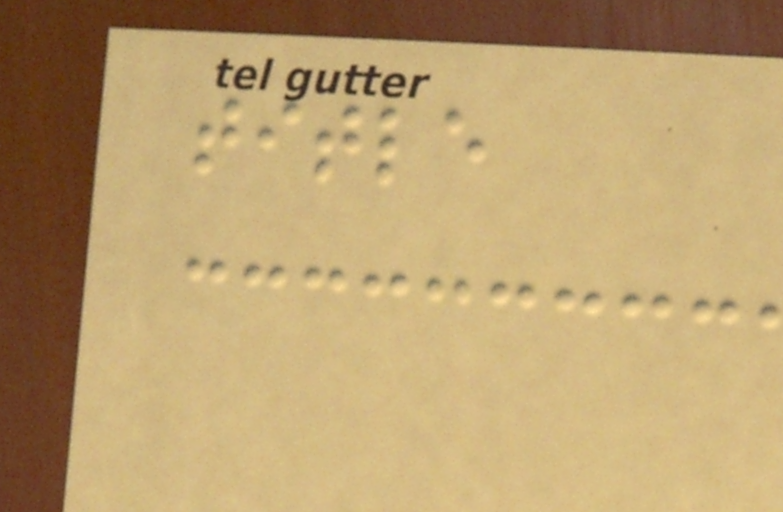title
